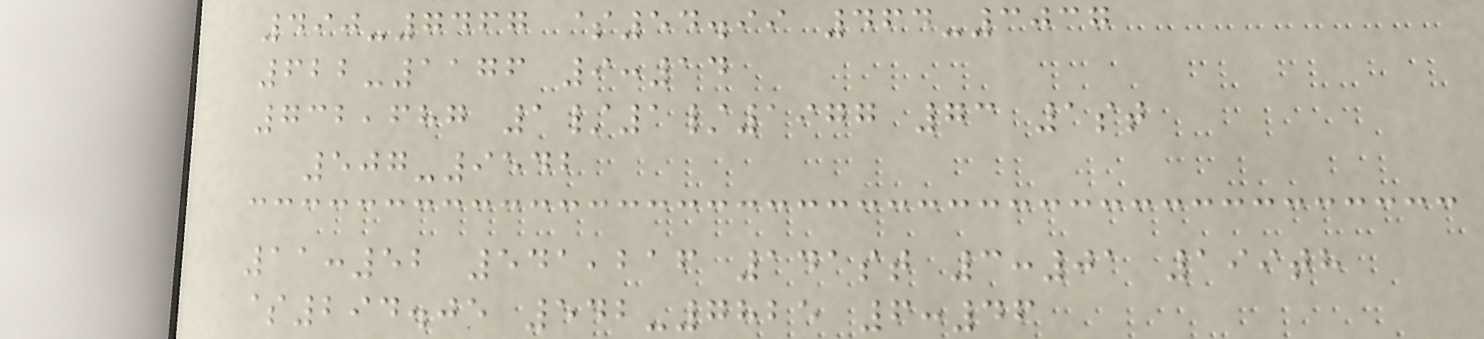490-7467 $54.99 464-3037
622-1176 9:14
732,687 1/1/1977 73 1st
507-9542
11:52 541,216 141st 3:01 199th
$294.05 542-7825 6:46
